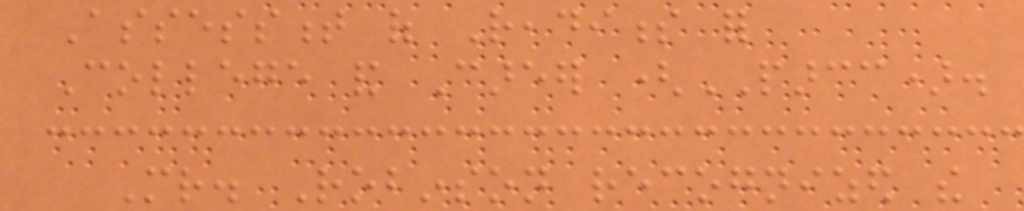Assessment of Readiness for
College and Career (PARCC).
Mr. Robinson recognized the
